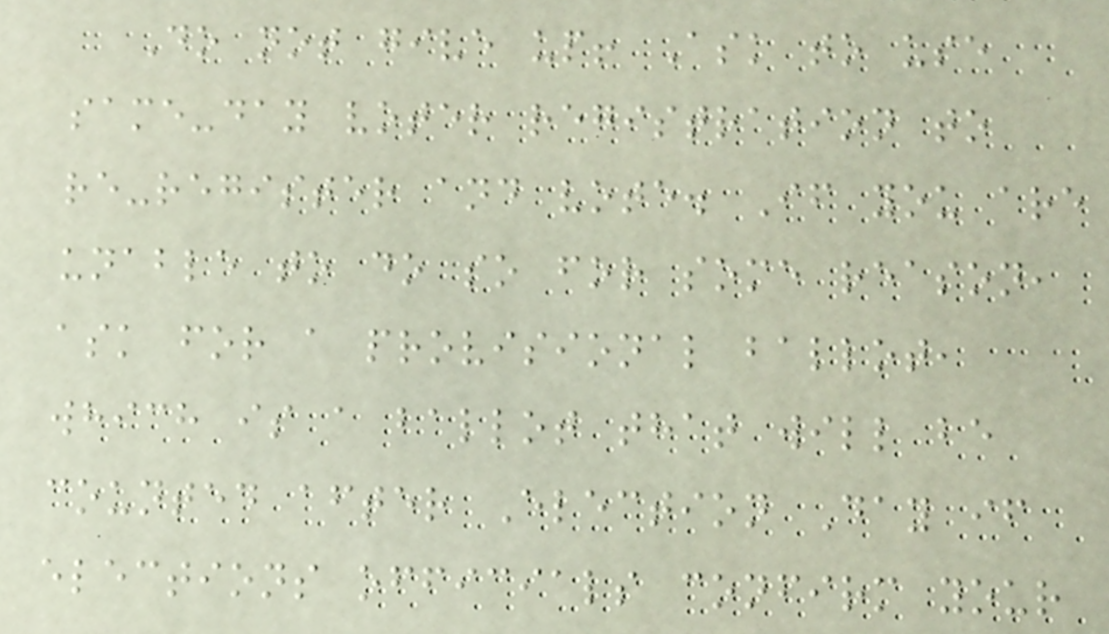Do not give up! Ask to use
same-day voter registration to
re-register and vote. If you are
unable to do so for some reason,
ask for a provisional ballot,
which is a ballot that will be
counted after Election Day if
elections officials confirm your
